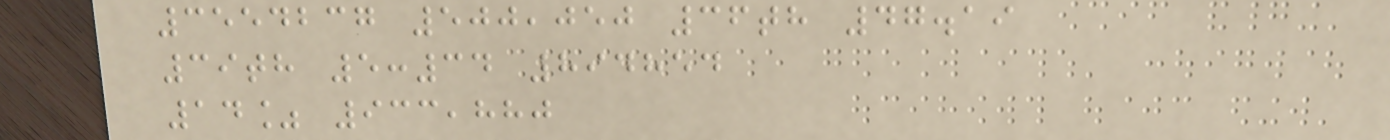3554237 500,050 36th 47.19
39th 5:34 894854
14% 933,880
